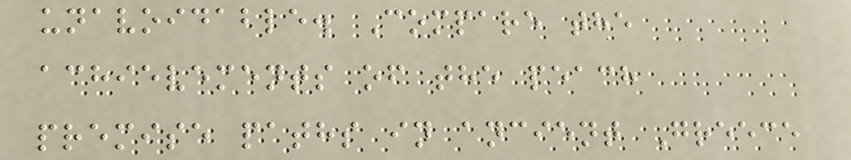unavoidable. Compare the
achievements of the peach
premise paths in ancient Greece
